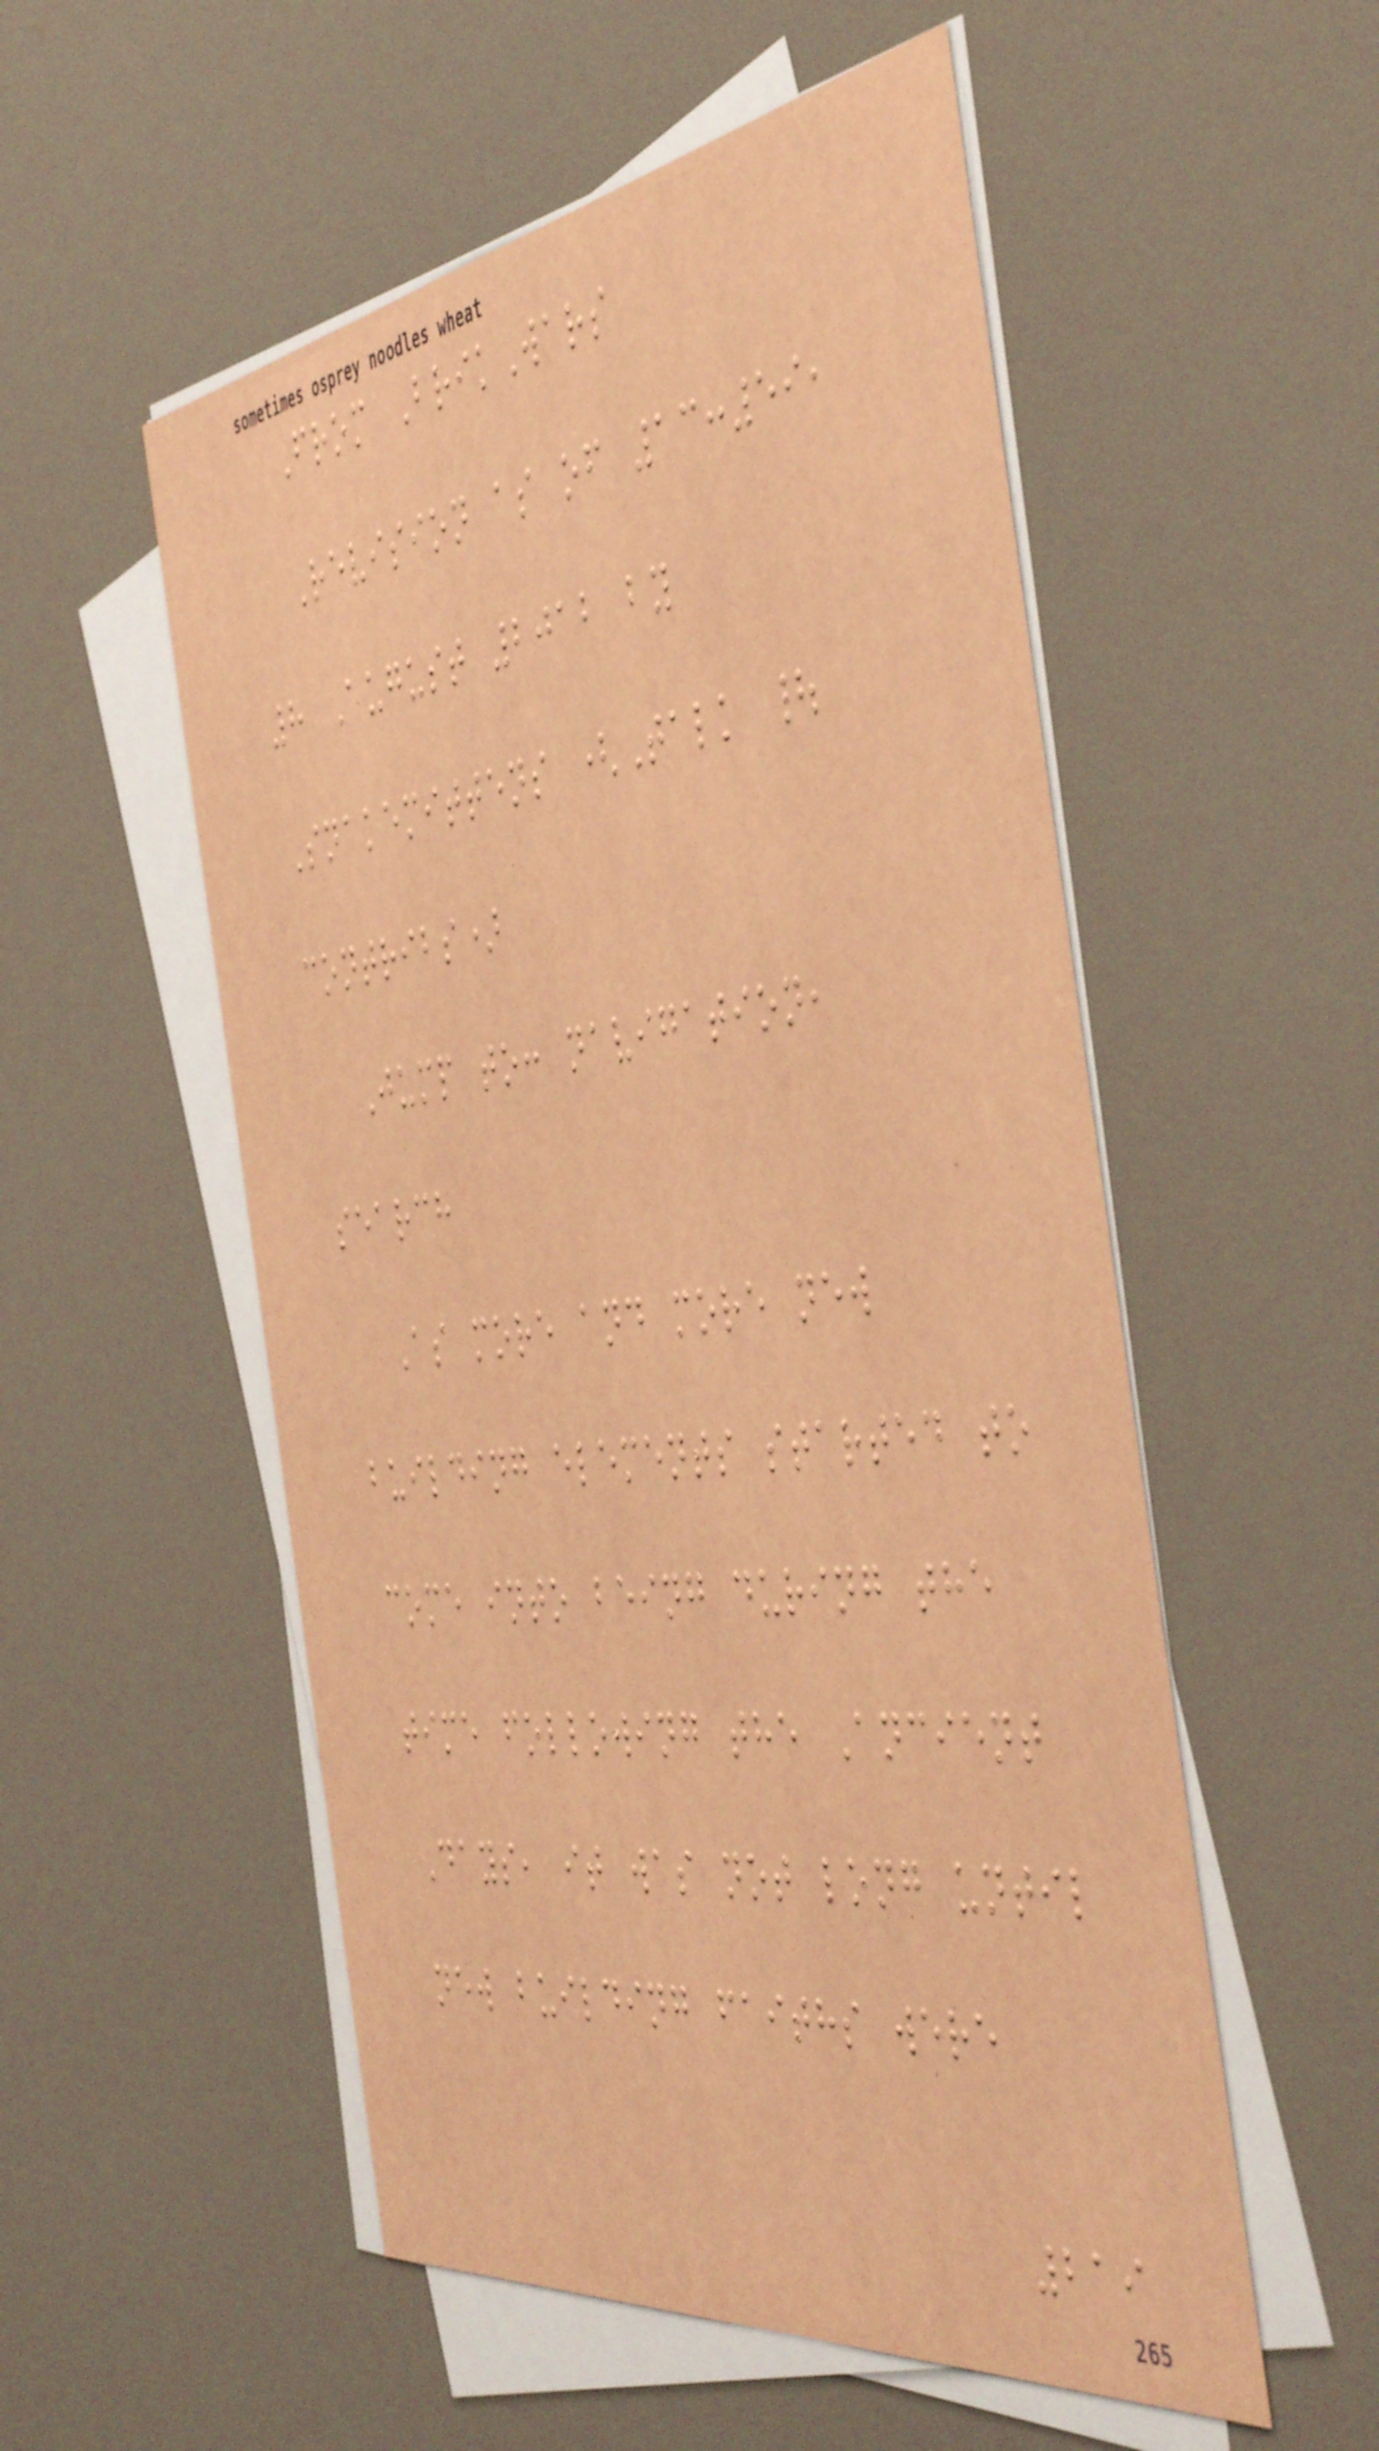From BrikWars
Revision as of 13:59,
8 August 2012 by
Snakemittens (Talk |
contribs)
Jump to: navigation,
search
As more and more new
building elements started to
come into being during the
time following the Ancient
Days, it was not long until
new building faiths were
219
